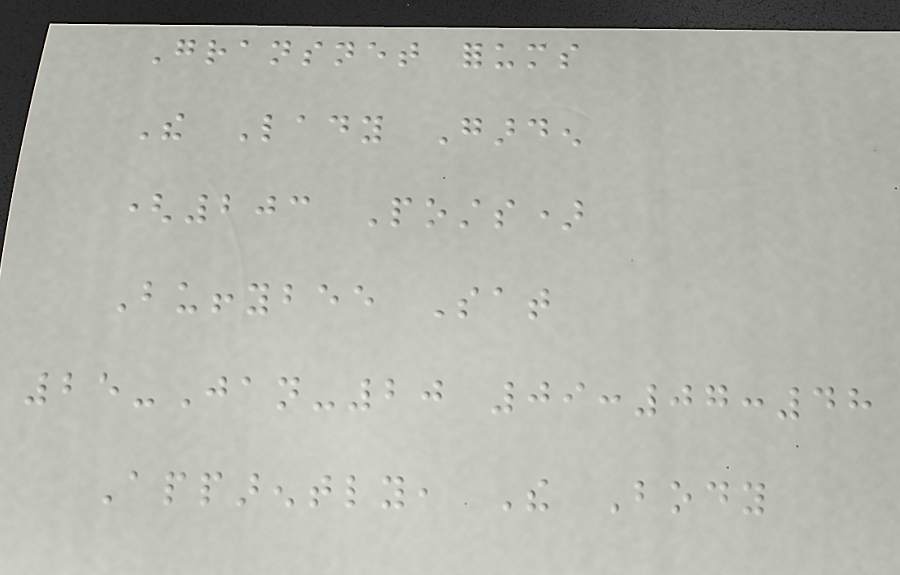Gransnet forums
The Lady Garden
(203 Posts)
Buffybee Sat
25-Jan-20 09:07:48
Apparently, The Body
